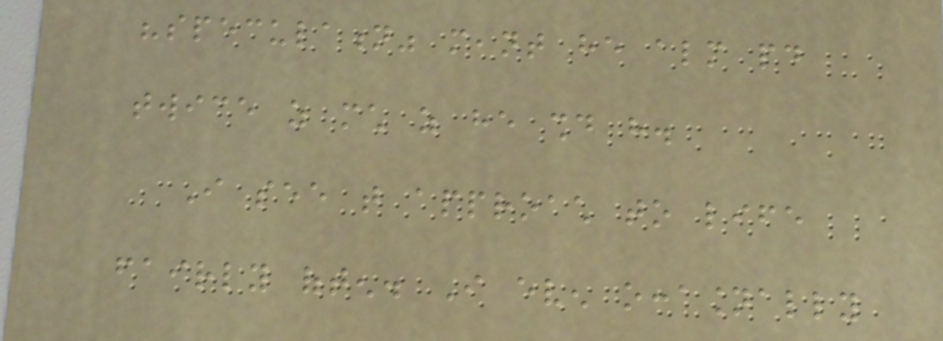"speculation" meant he almost paid
twice as much as he should have.
I see that approach to life
fairly often. I even occasionally
